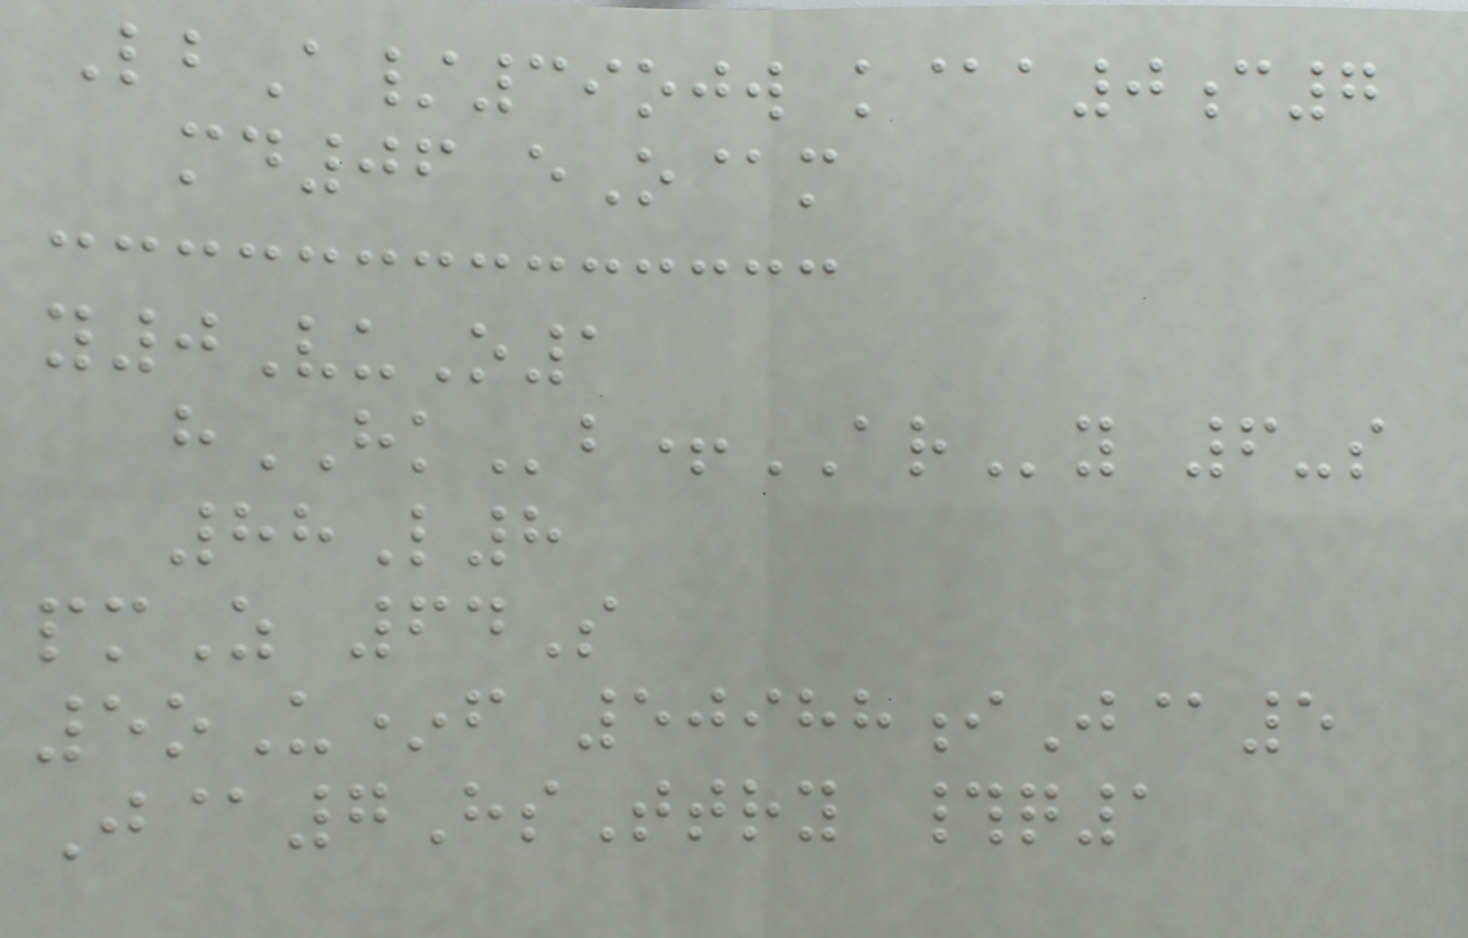LbA/39ojw k@a0c7
md06 eO@m
y0VuO1
hHKb+ARy 6-s
88L8
pmZ 64S
5oU*f 50988iJ@5
J@7HsTtry #q1
